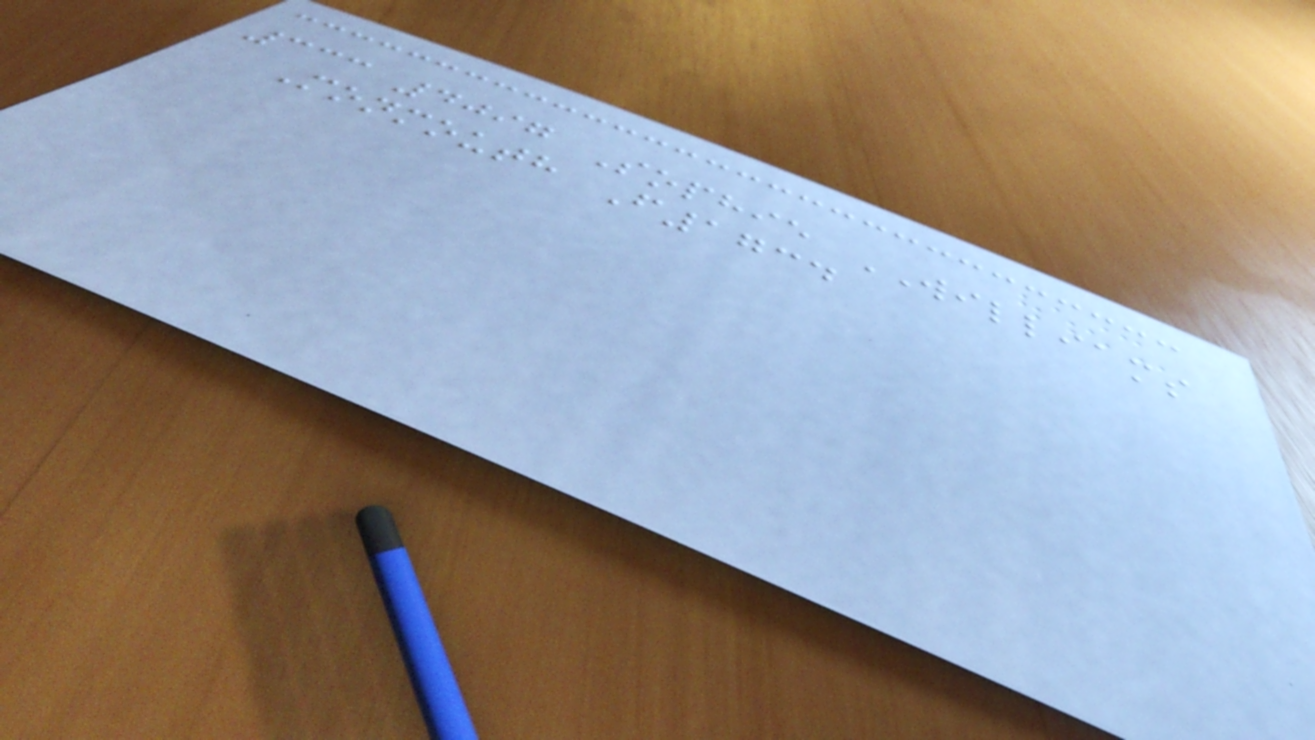333 4097 Sophie WILLIAMS
Monmouth F1734
